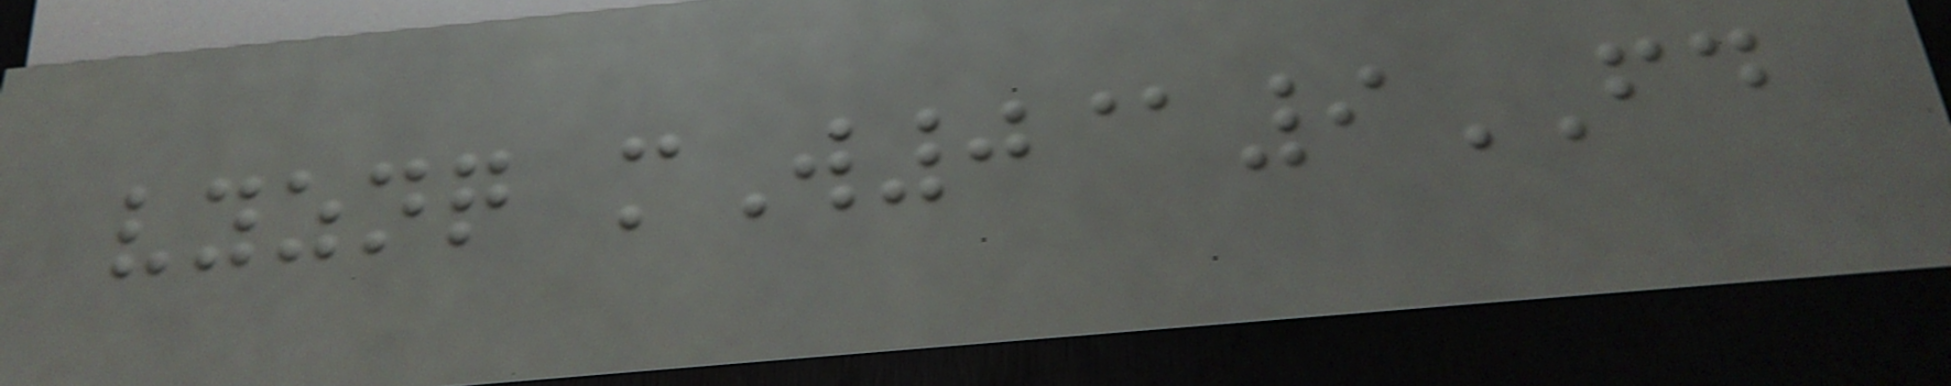vyznq mW0@9FD
